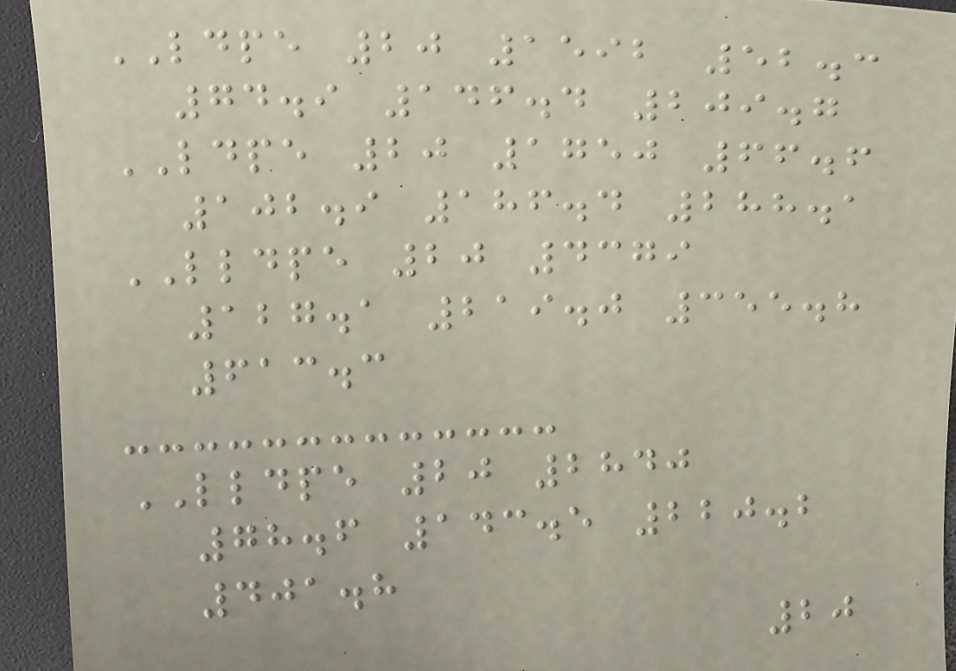LDPE 20 1592 52.3
74.9 146.4 209.7
LDPE 20 1750 66.6
102.9 186.4 288.1
LLDPE 20 4379
127.1 219.0 355.8
613.3
LLDPE 20 2840
78.6 143.5 220.2
401.8
20
